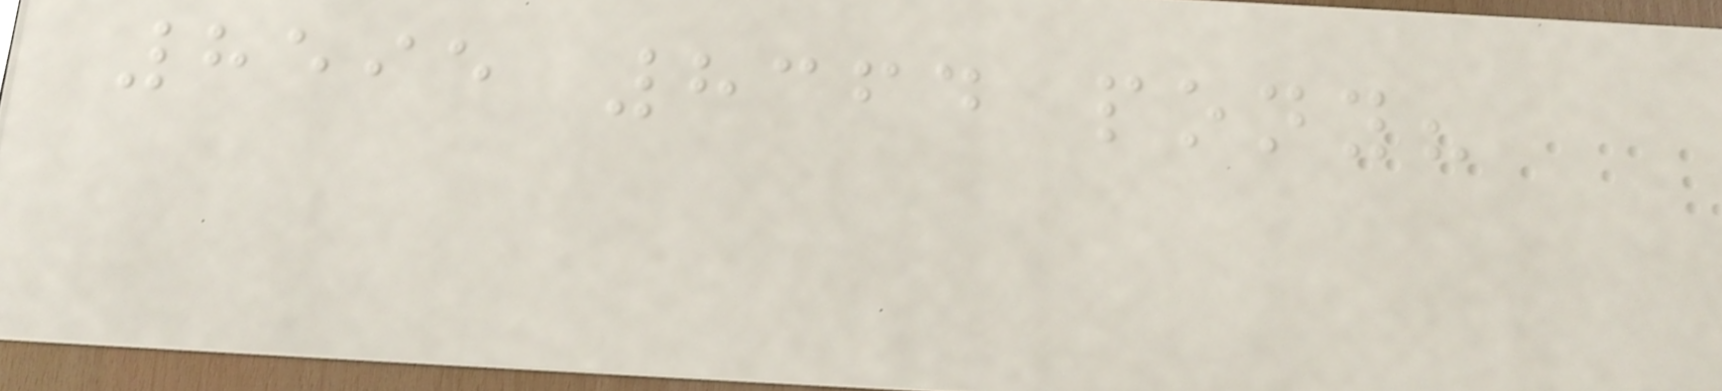8595 8364 pony?
